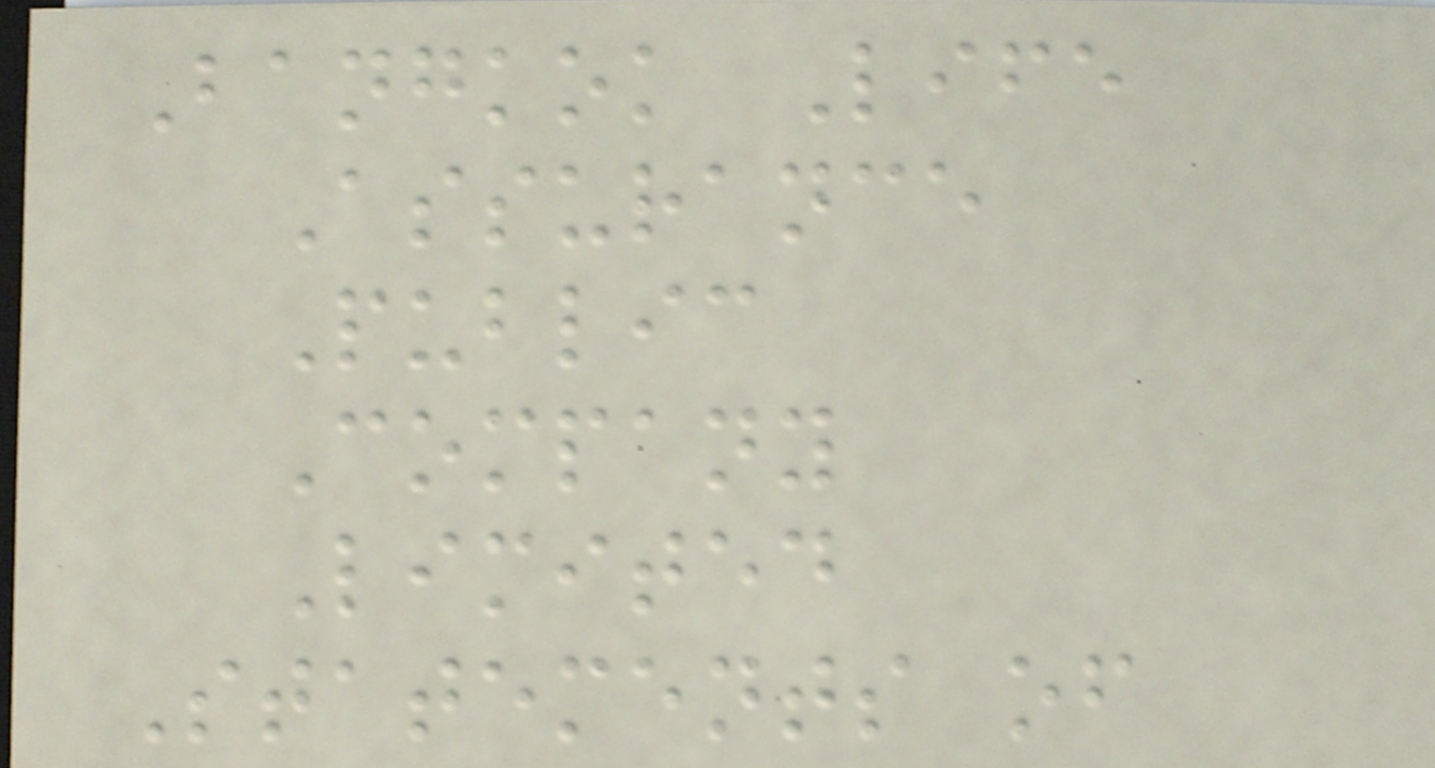Bangkok Life
Assurance
Public
Company
Limited
Statements of
